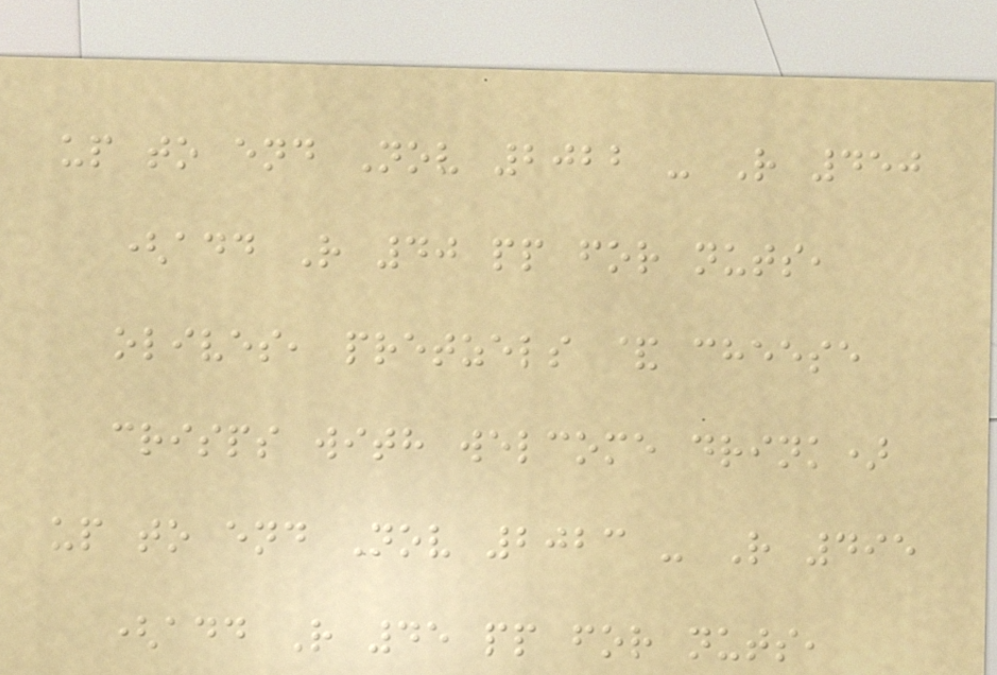up to end Nov 2022 - R 450
(add R 40 pp for nuts,
olives, pretzels & cheese
crisps with welcome drink)
up to end Nov 2023 - R 495
(add R 45 pp for nuts,
